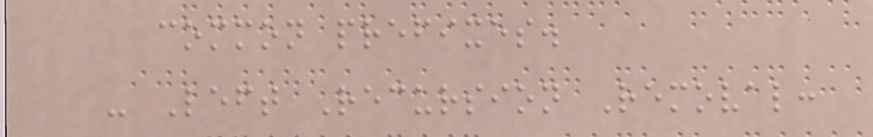common prefixes.
- Left Recursion Removal:
